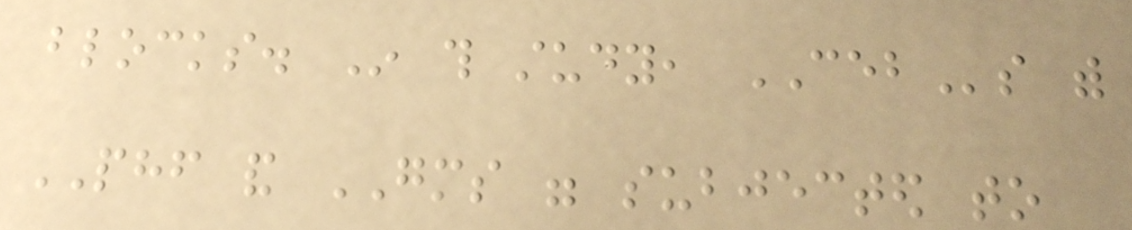blocks. In this study, CEBs with
PHF and GMS were subjected to
